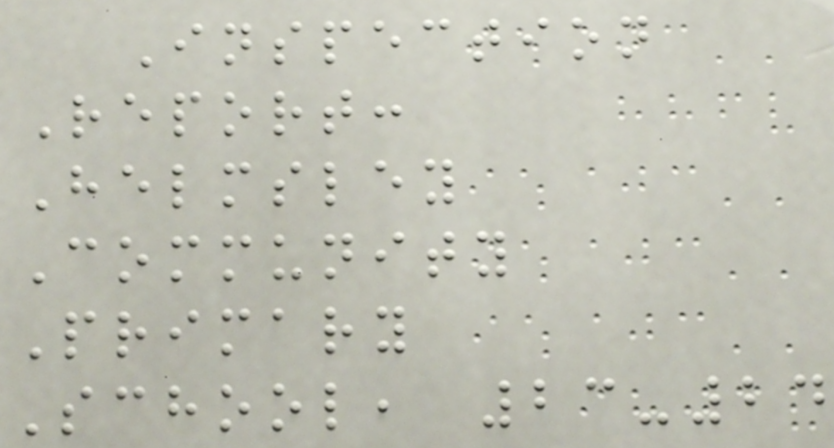Inspection
Report:
Helmsley
Community
Primary
School, 23-24
